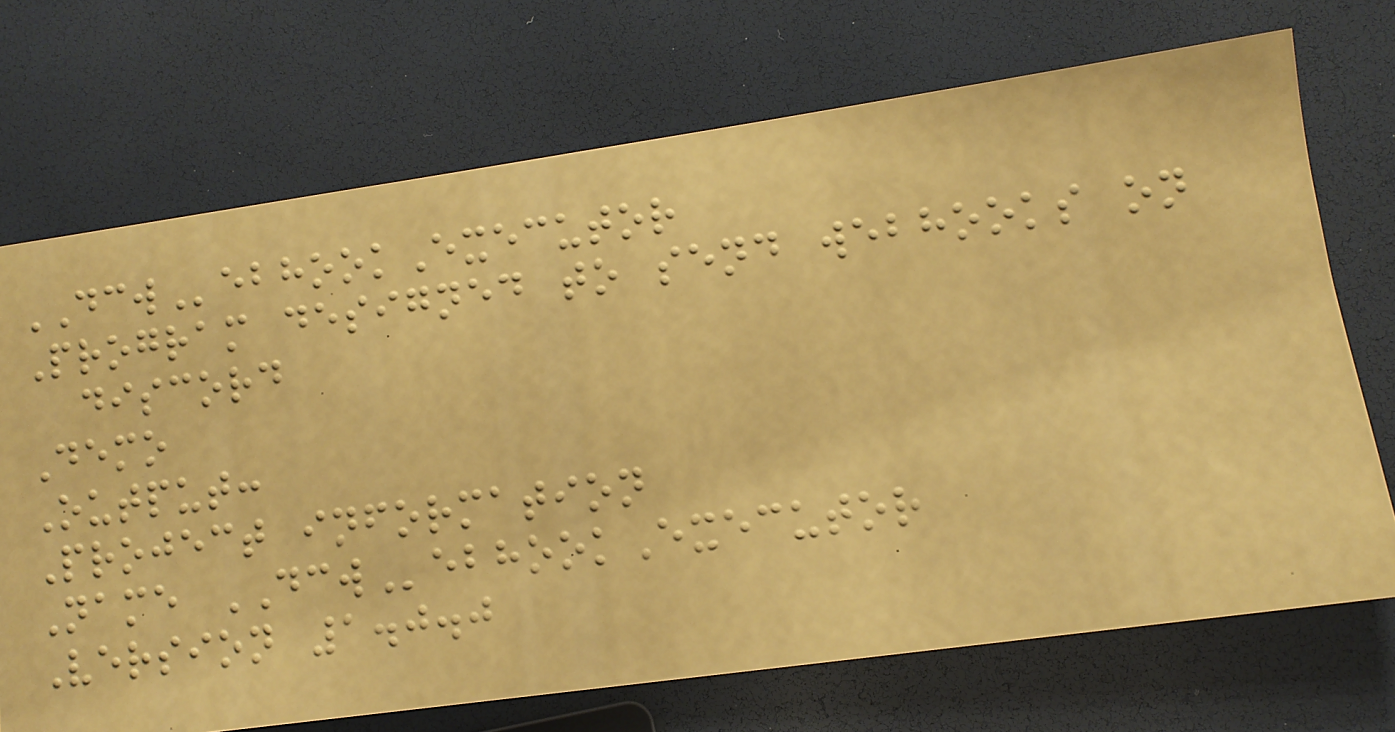DCWebhookExecutor
Program designed to send webhooks on
discord
Demo
Output:
Project information
Name DCWebhookExecutor
Version 1.0.0
